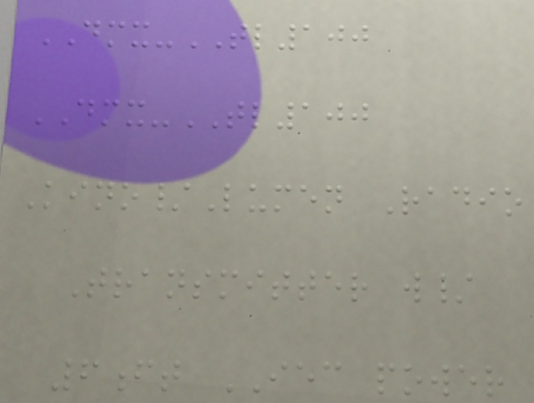DMX-TL100
DMX-TL100
Kino/Lumen Radio
Transmitter w/
6ft IEC power
